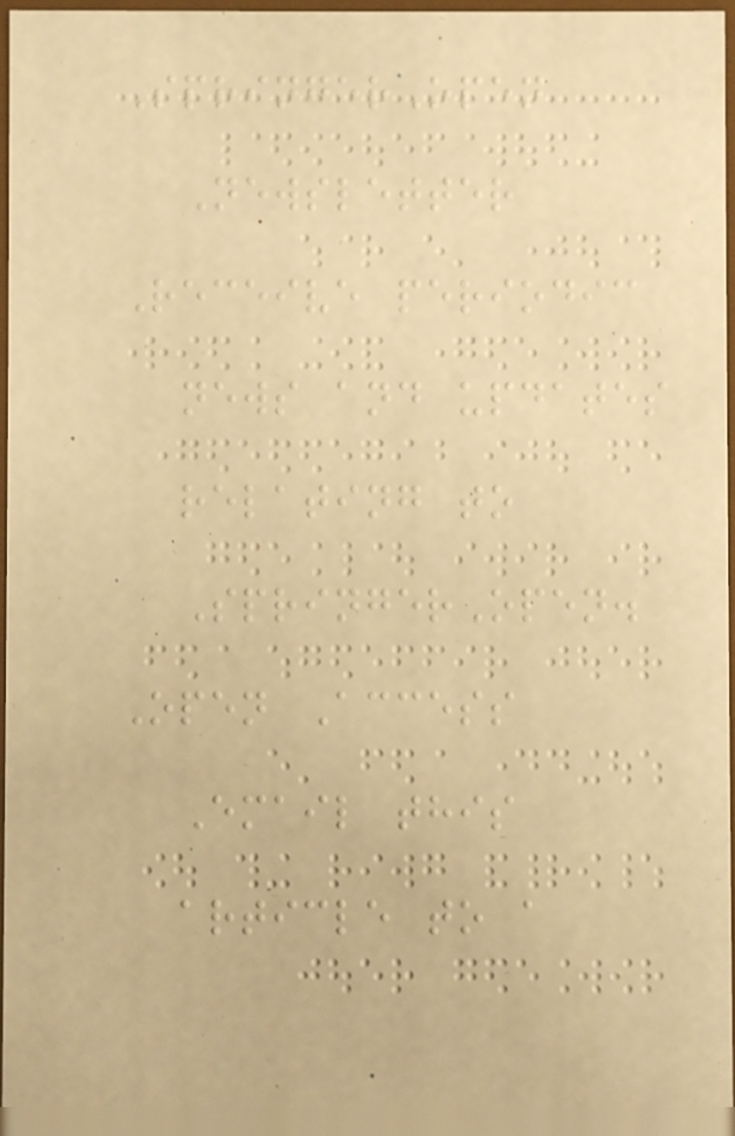SpringerOpen
Newsletter
Receive periodic
news and updates
relating to
SpringerOpen.
Open Access
Email this
article to a
